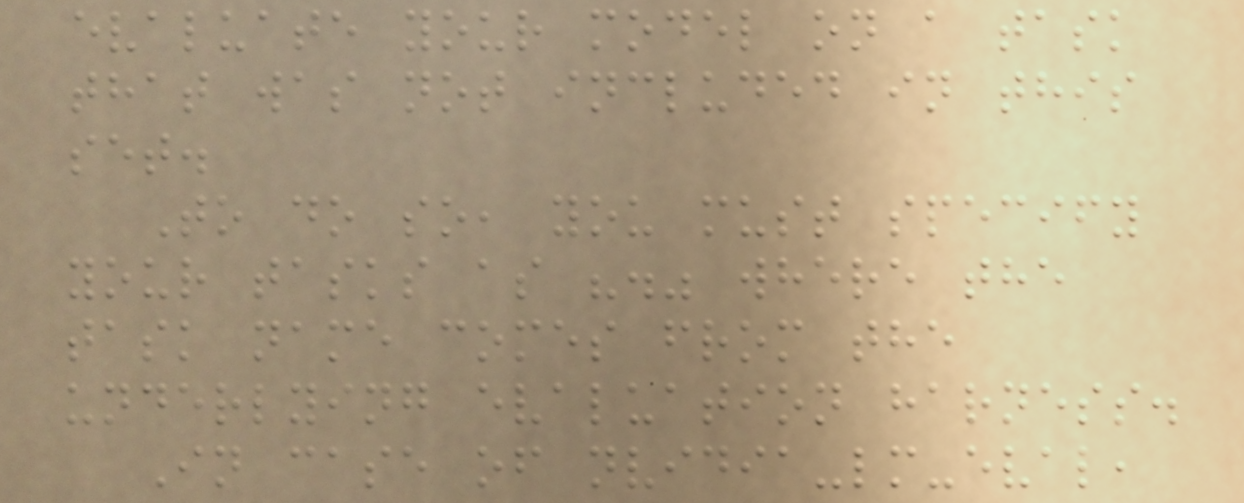evaluate your model on a task
that was not included in this
set.
To do so, you must specify
your tasks as "." where the
task name comes from the
underlying evaluation harness.
In case of nvidia-lm-eval,
